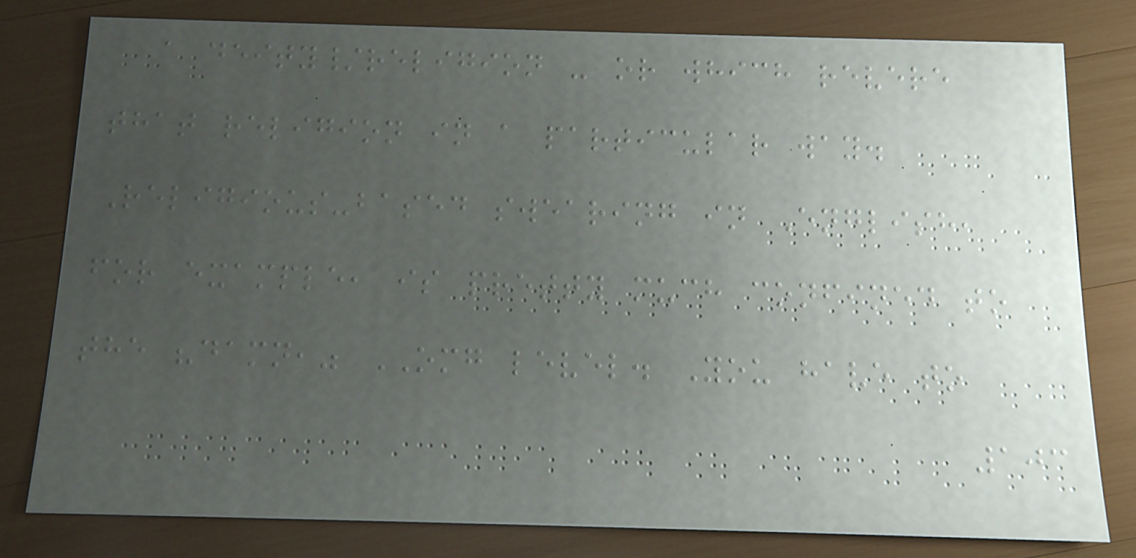a deity/religion - or which revere
that religion in a particular way.
Religious-based swearing in English,
for example, is pretty much confined to
the "damn," OMG level. You have to
103
